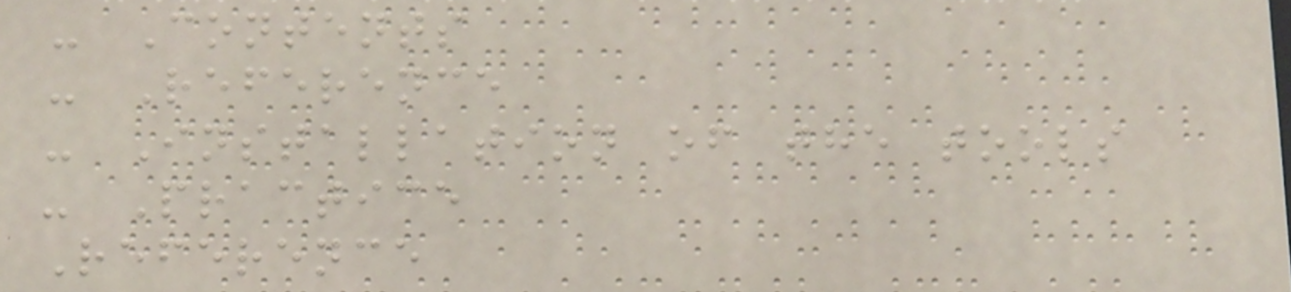- Contents
- Reference
- Installation of the tools
- Practice
Reference
